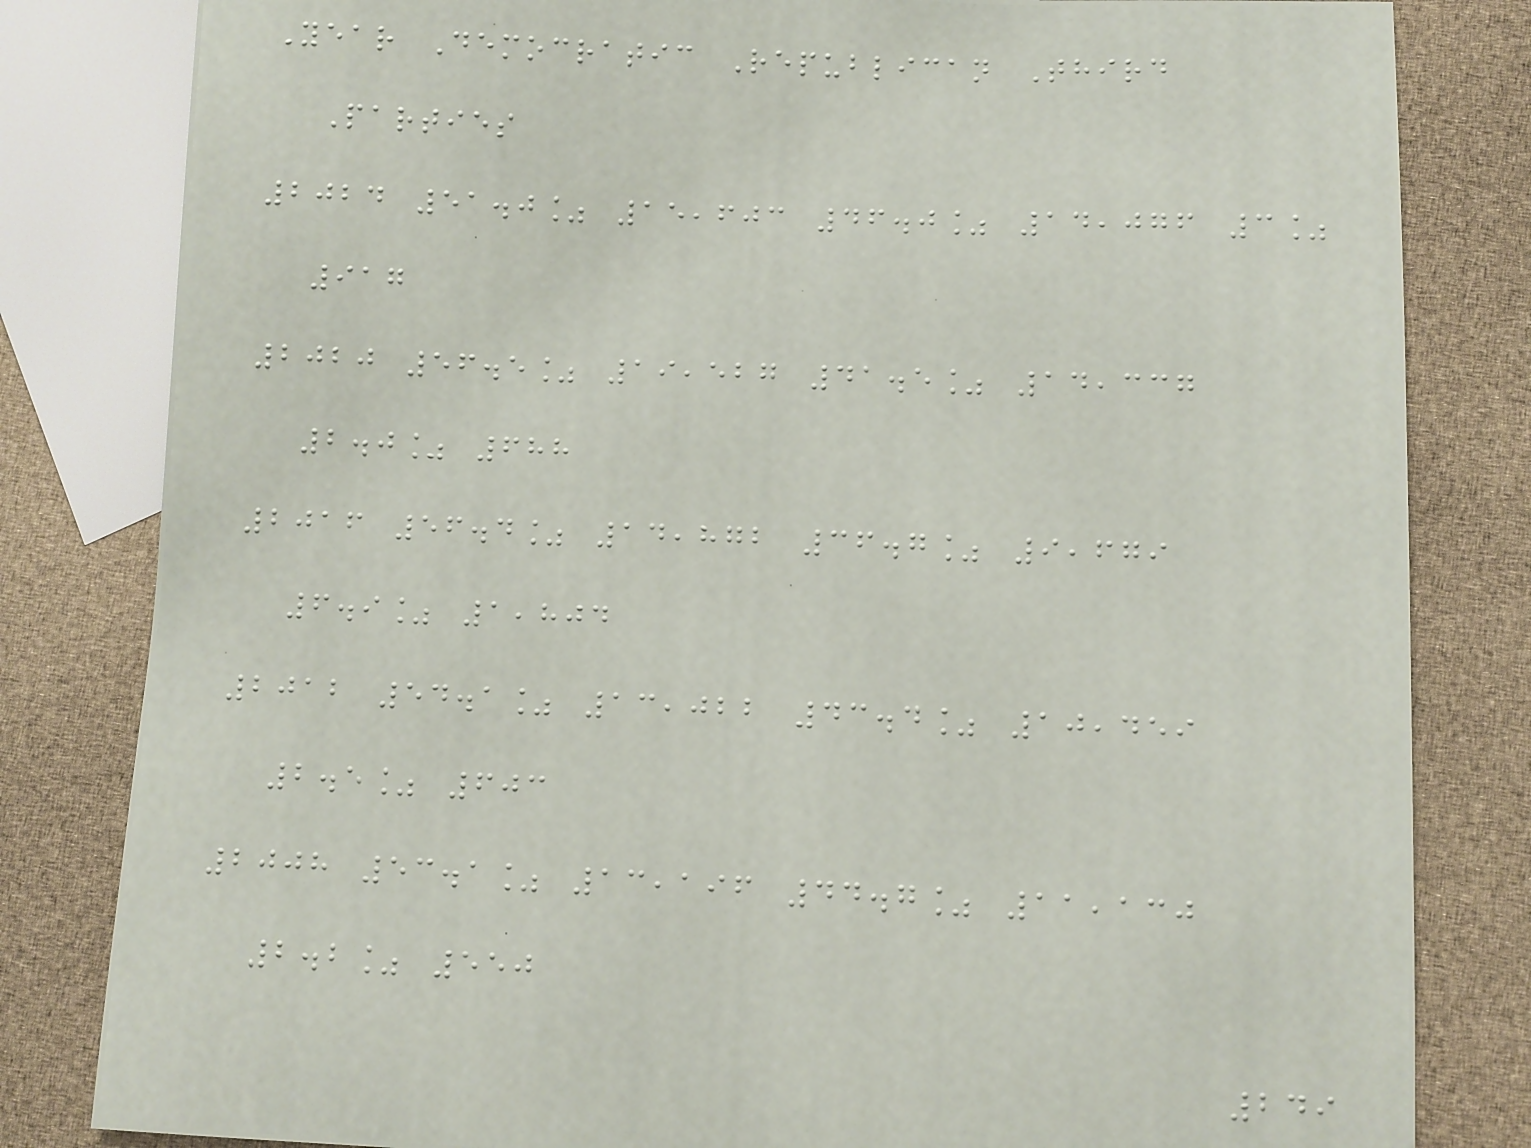Year Democratic Republican Third
Parties
2024 51.0% 15,603 46.0% 14,076 3%
917
2020 56.5% 19,527 41.5% 14,337
2.0% 688
2016 56.4% 14,872 36.7% 9,679
6.9% 1,804
2012 54.1% 13,022 43.4% 10,459
2.5% 603
2008 53.1% 13,196 44.7% 11,130
2.2% 550
249
